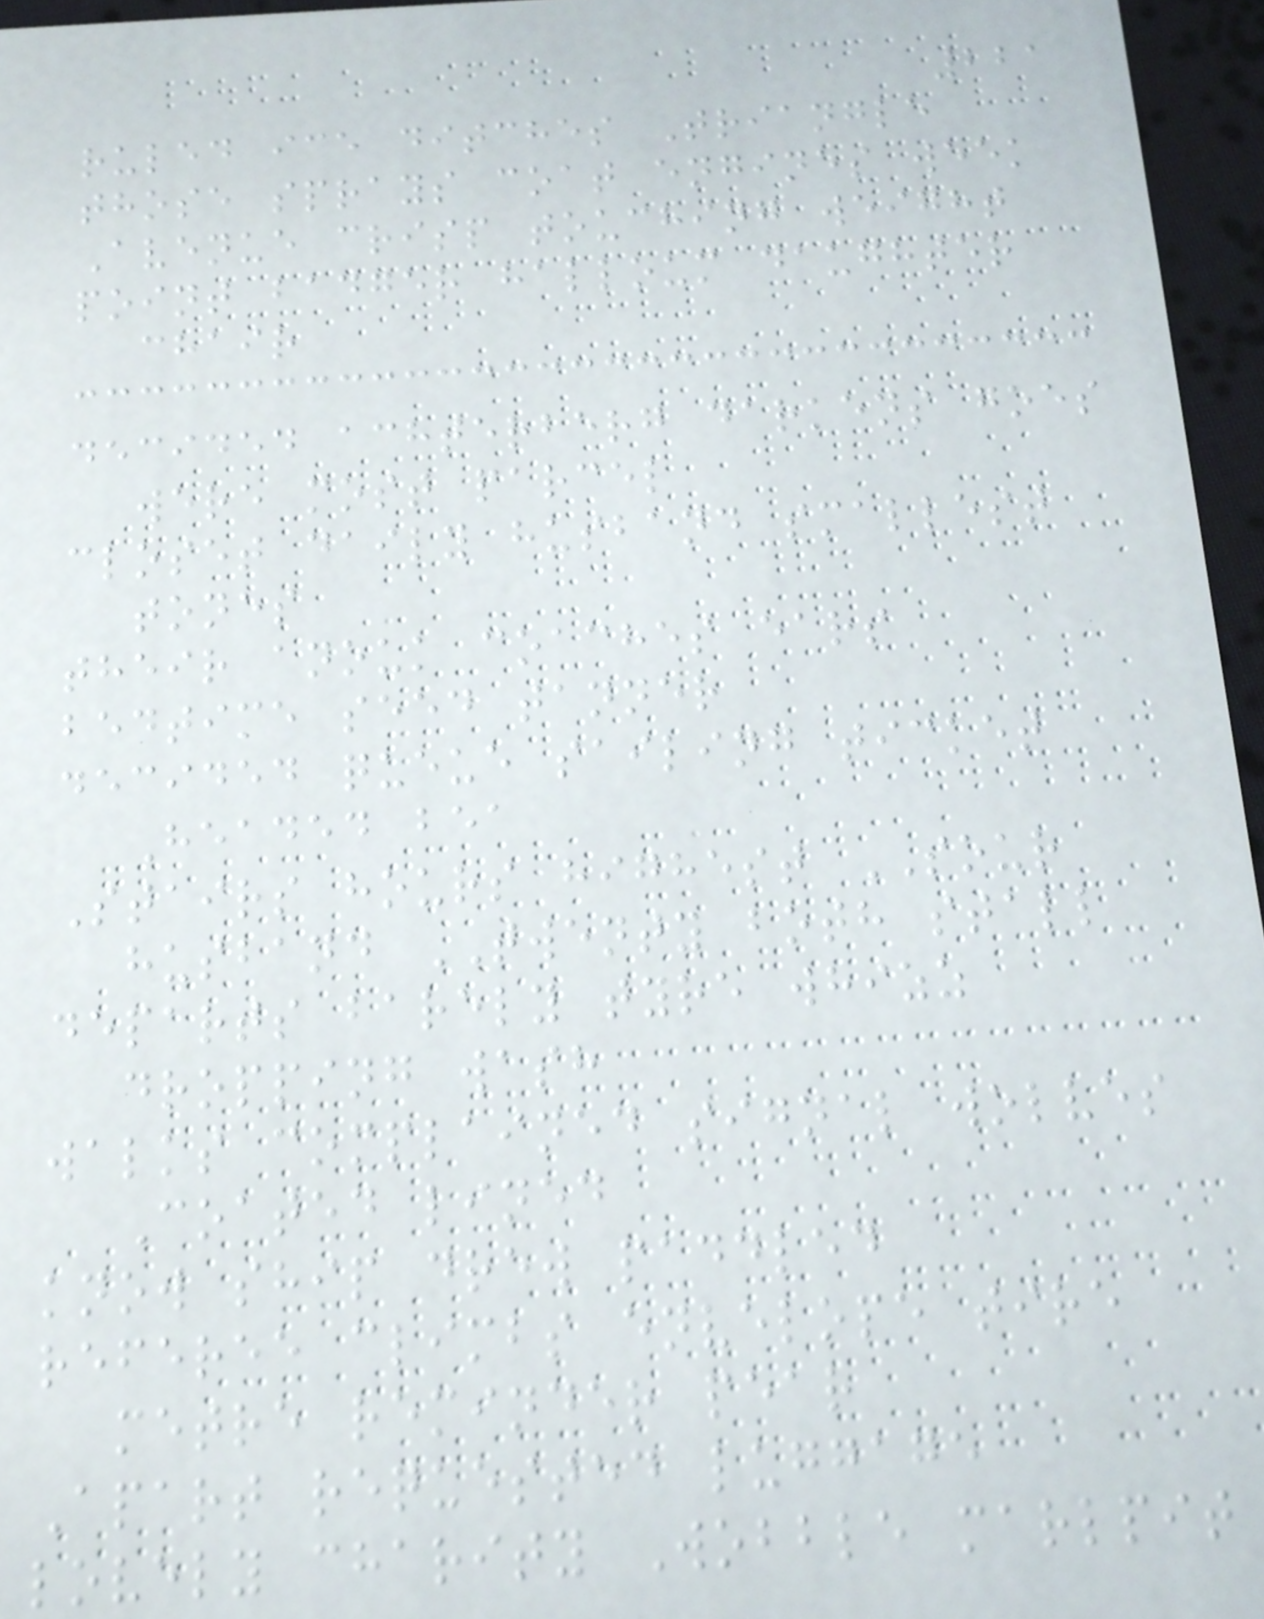221
ruled ice ditches Triangle
those sprays coat engines week
Avenue crisp touching weight
point badger halloum daughter
chair
decided achterberg darkens goes
were most parcel
closet daily husband smallest
tones
their anouk coaches ears
bedtime seed tanner
decided queue sailing ticket
Headed bea
Stairs hours highest SOUR
husband TWENTY both stall
departs barely tyre whizz
dropping wash
walks complained signal wolves
Coated lined
know ship drew paddled
referee climbs envelope tire
metre reminder pear
Apart requested luggage
lovely charity Wobble marlpit
